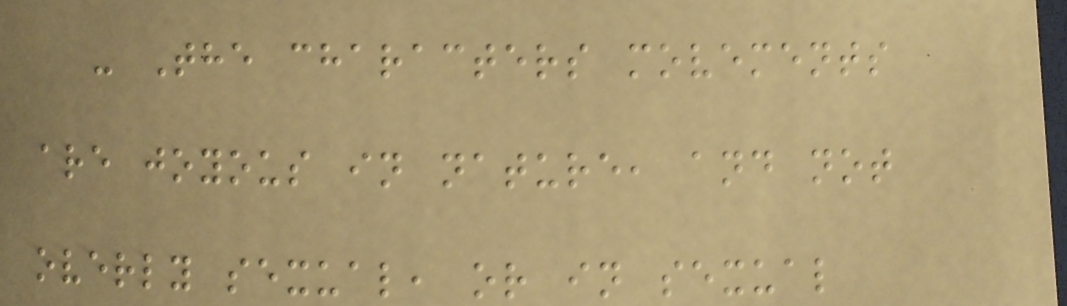- The characters movements
are joyous in nature, and not
overly sexual, or in sexual
